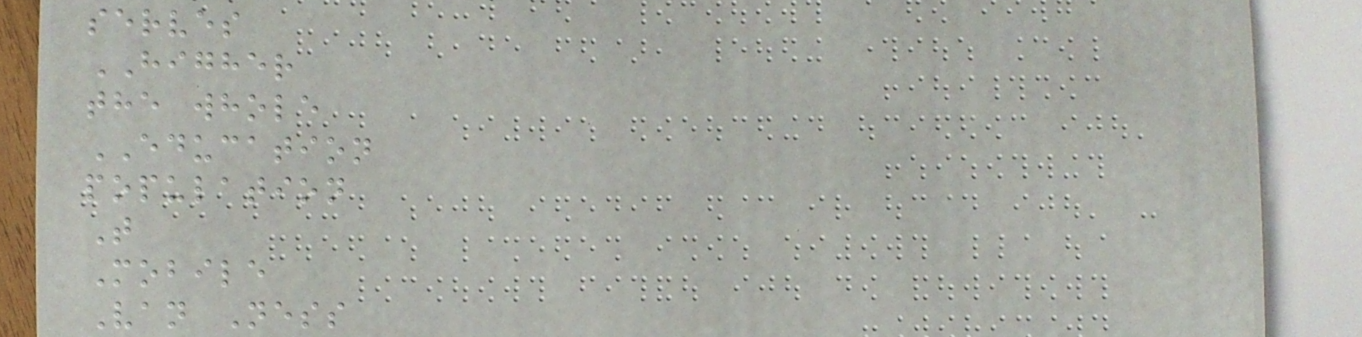serves
HIGHER
the whole
EDUCATION
population
T
Mobile
Van Ness
